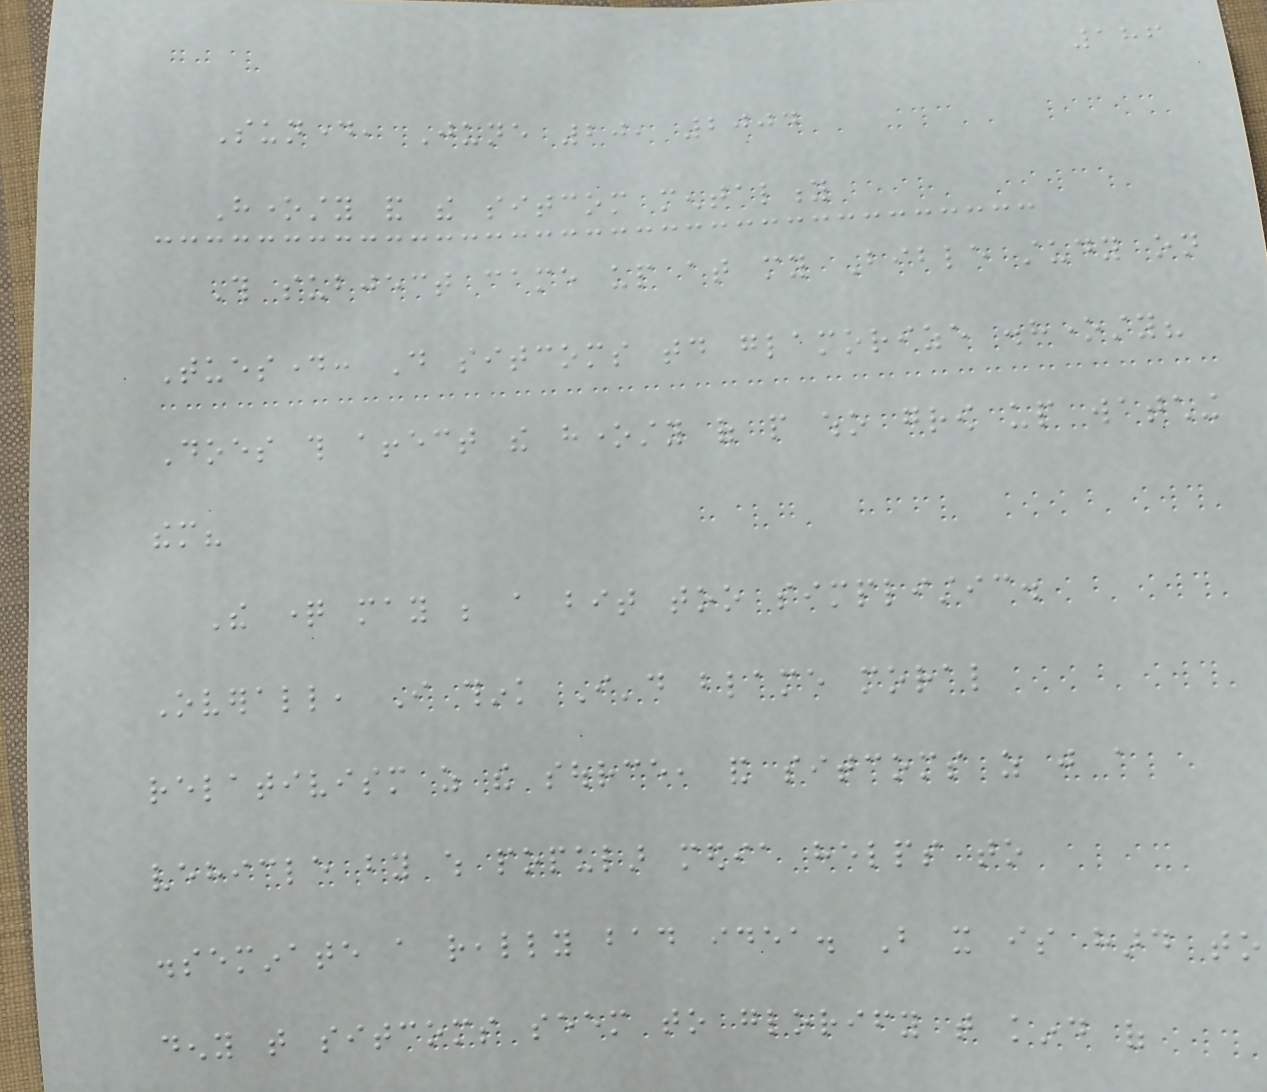186
Sunday, June 20, 2004
Honesty and the sitcom mentality
This subject came up at my Bible study on
Tuesday: Do sitcoms today glamorize dishonesty?
Does this affect the honesty of people who grow up watching
them?
The question may be a bit too simplistic.
Overall, I think I'd blame moral
relativism as the source, and sitcoms as just a
vehicle by which popular media helps to
disseminate a really bad idea. But it is hard to
deny that sitcoms seem to glorify that kind of
